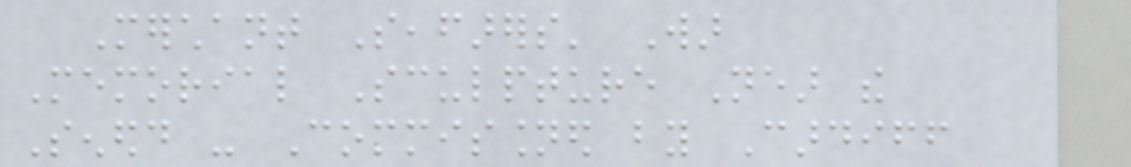Merchant Seafarers' War
Memorial Sculpture Near the
Senedd - Commissioned by Cardiff
